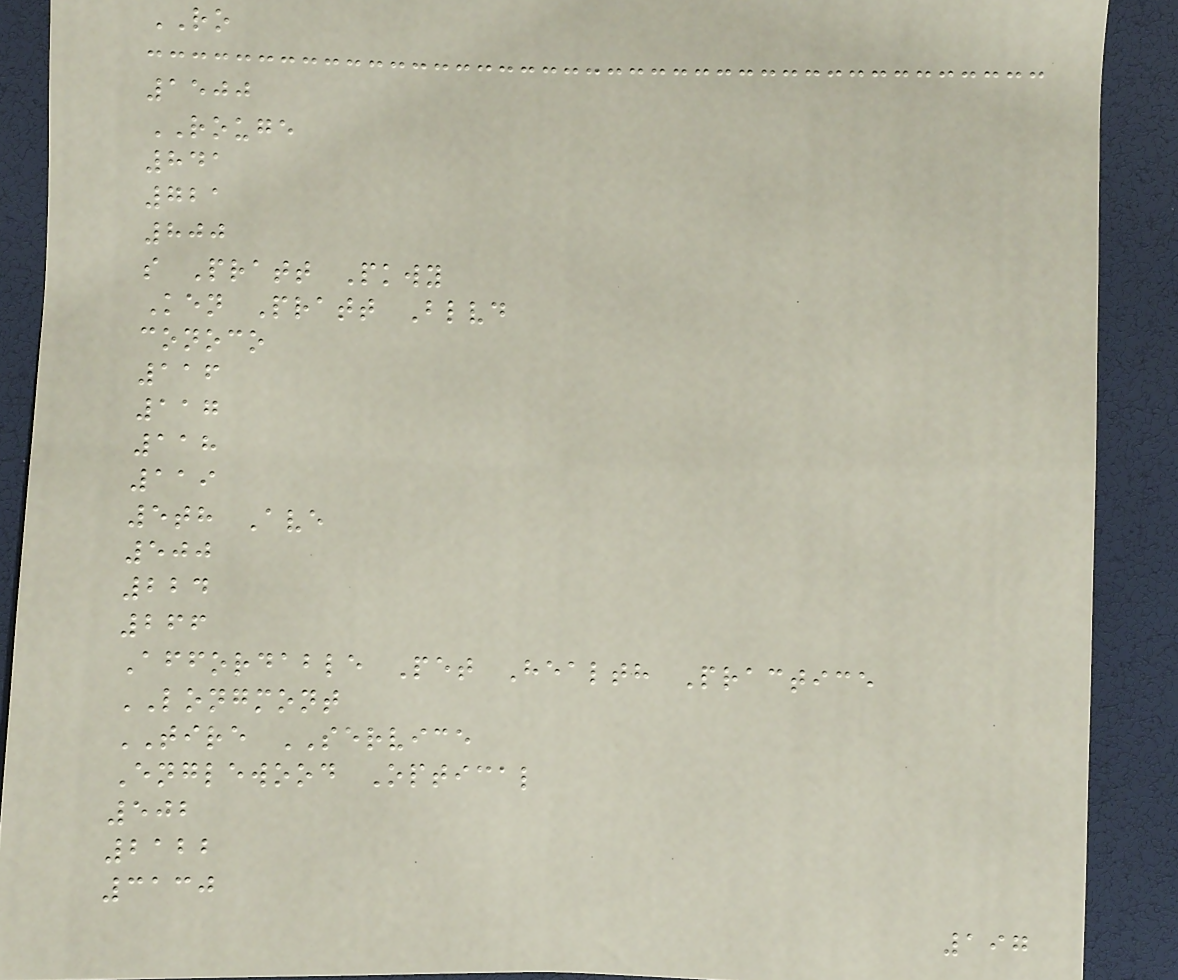RO
1500
ROUGE
841
721
800
s Pratt Pkwy
Ken Pratt Blvd
conoco
116
117
118
119
5th Ave
500
224
266
Affordable Pet Health Practice
LONGMONT
TIRE SERVICE
Englewood Optical
502
2122
3130
197
